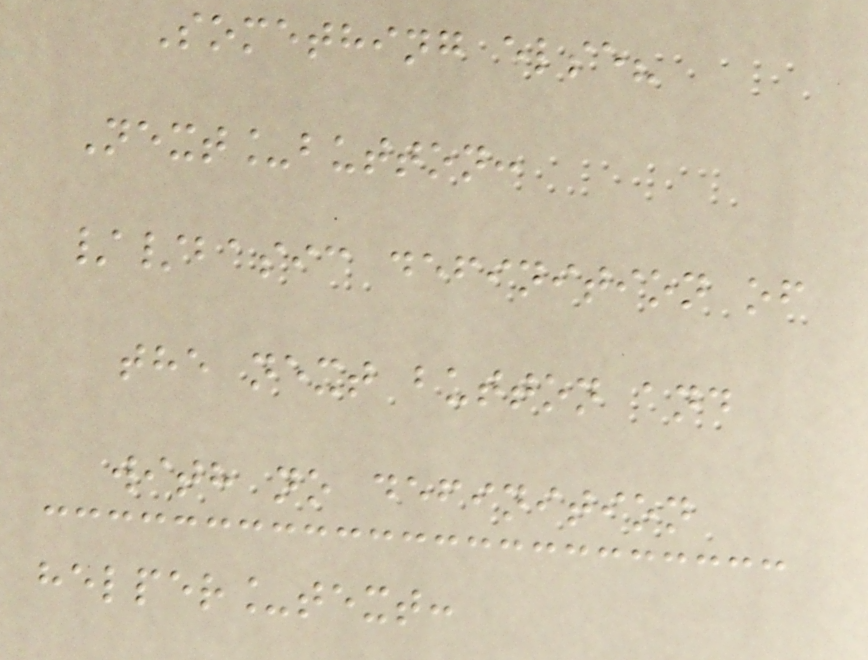Something else?
Next_button:
//basic definition of
the next button and
with no definition
helper_text:
